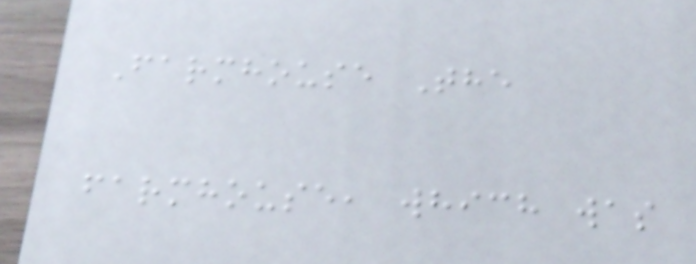Farmhouse The
farmhouse, which was
